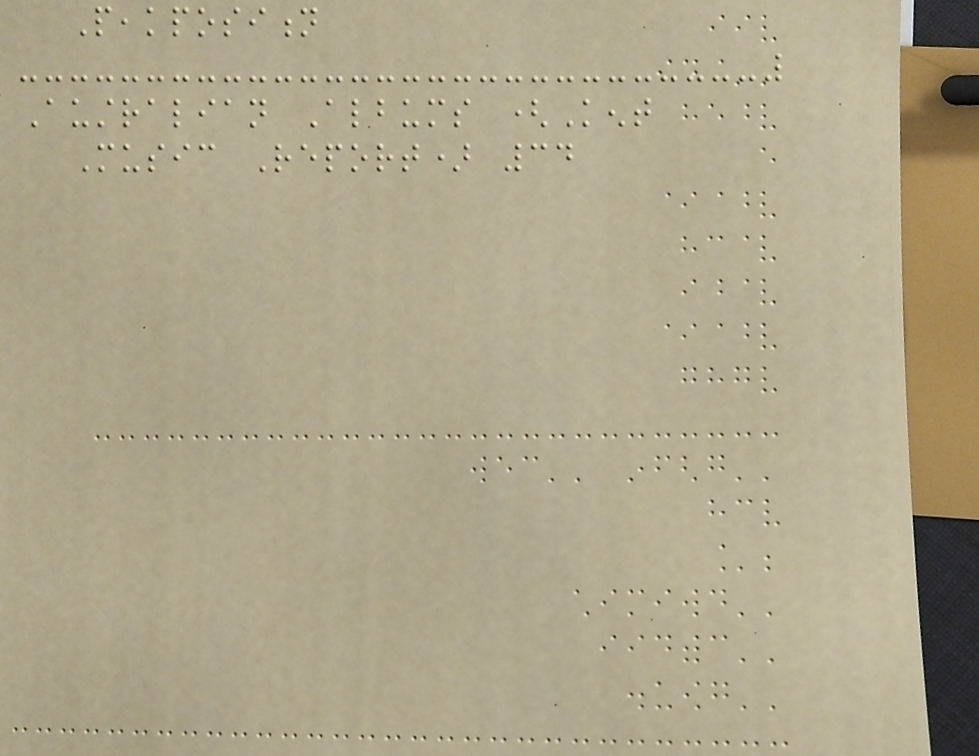Peakposition
Australian Albums (Kent
Music Report) 34
